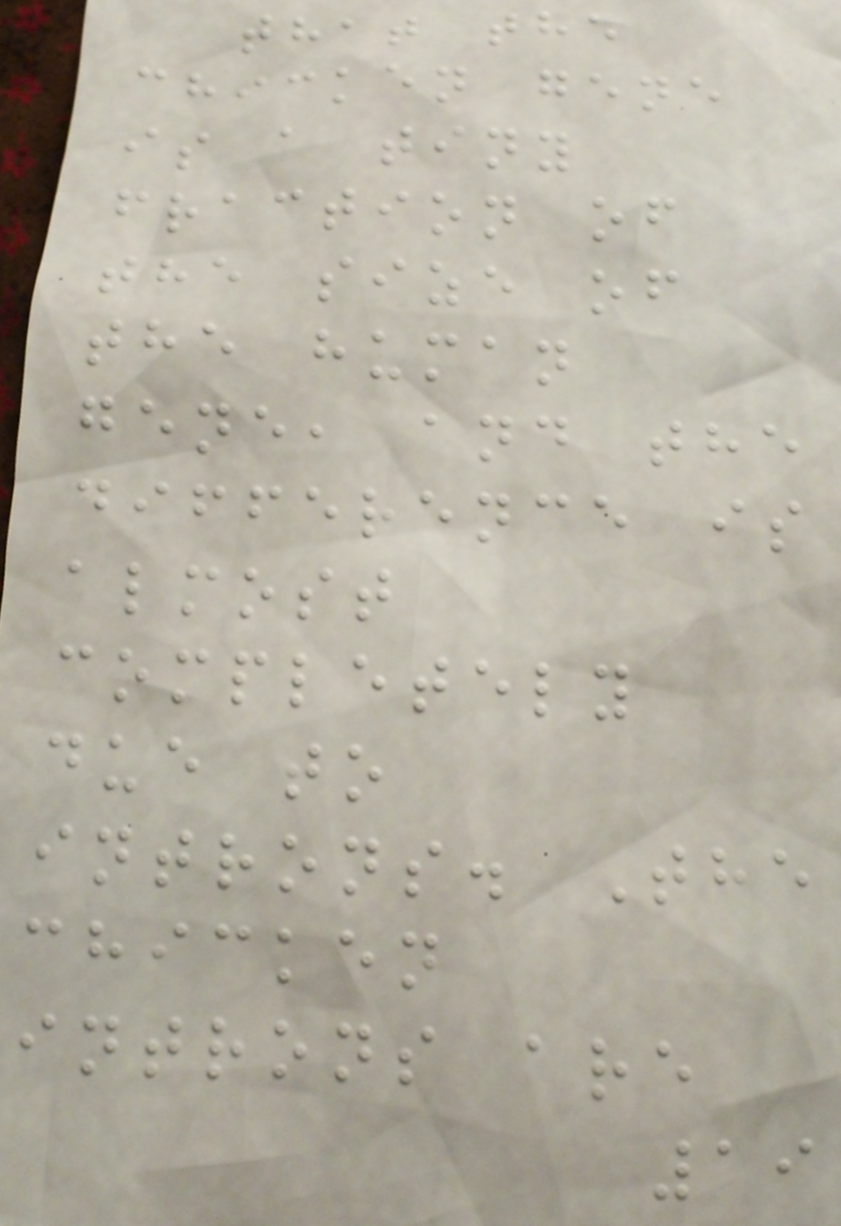that the
chicken gene
is a tiny
fraction of
the size of
the human
gene, and the
difference is
almost
completely
due to
introns. The
chicken
introns are
19
